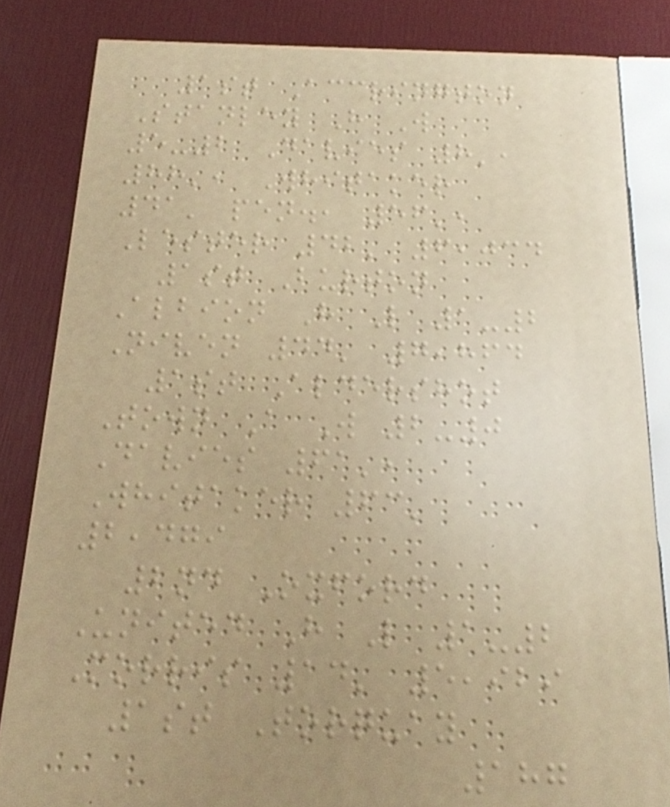1st Accrington
Stanley H W
5-2 Davies 8',
88', Whitaker
41' pen., 56',
Lester 42' 6,034
1st Burton
Albion H L 1-2
Niven 44' 7,864
1st Aldershot
Town A W 2-0
Davies 61',
Whitaker 63'
2,479
2nd Oxford
United H L 1-2
Morris 14' 5,929
1st Torquay
187
